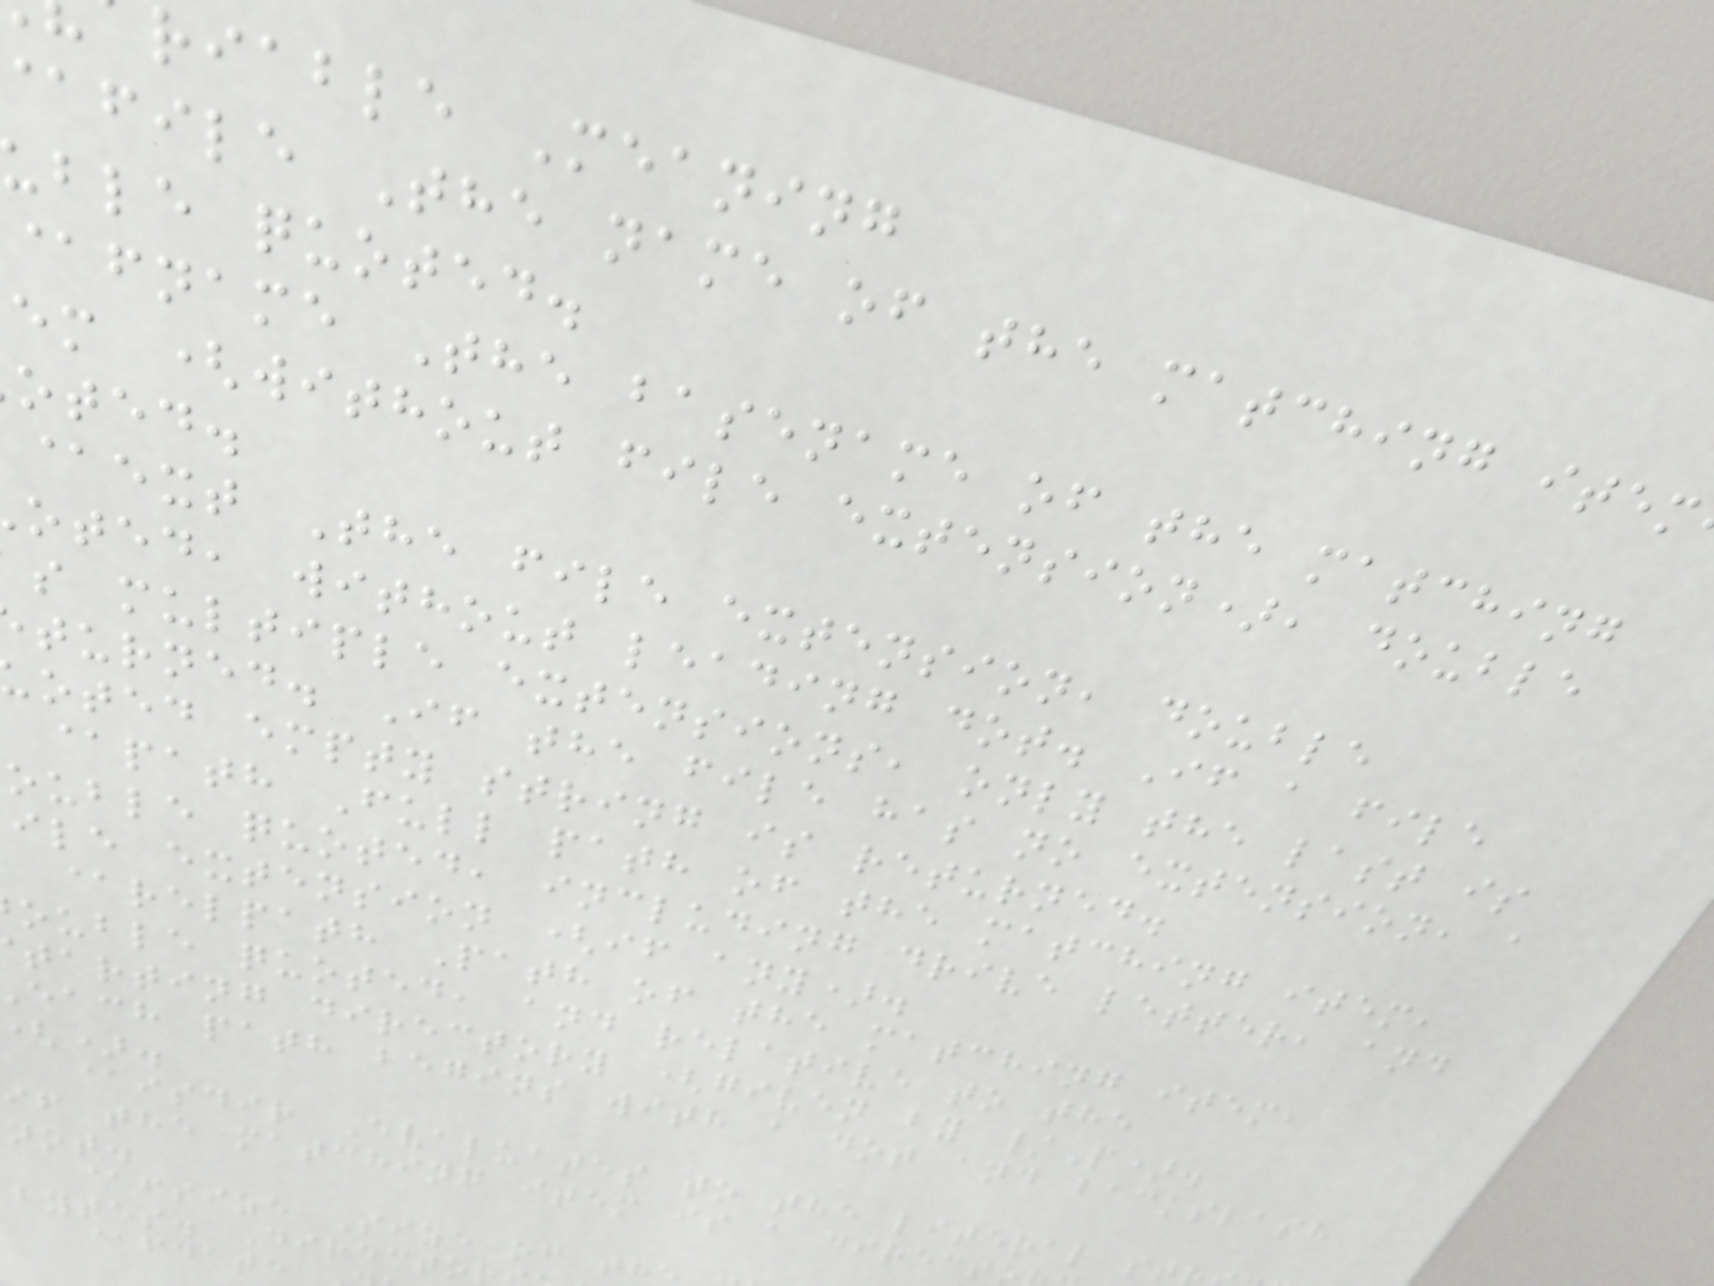riable Meaning
file The name of the matching item
ble quoted.
@fname The basename of the matching
em (without file extension), double
oted.
@ext The file extension, double
oted, without leading dot. If a file
s multiple extensions, only the last is
turned. If the file has no extension, a
oted empty string is returned.
@path Full path of the matching item,
ouble quoted, including drive letter, and
ile extension (if any).
@relpath Path of the matching item,
ouble quoted, and relative to the
tarting directory (given by /P).
each path begins with a dot and backslash
@isdir Evaluates to the literal st
if the matching item is a direct
not.
@fsize Size of th
bytes. Directo
